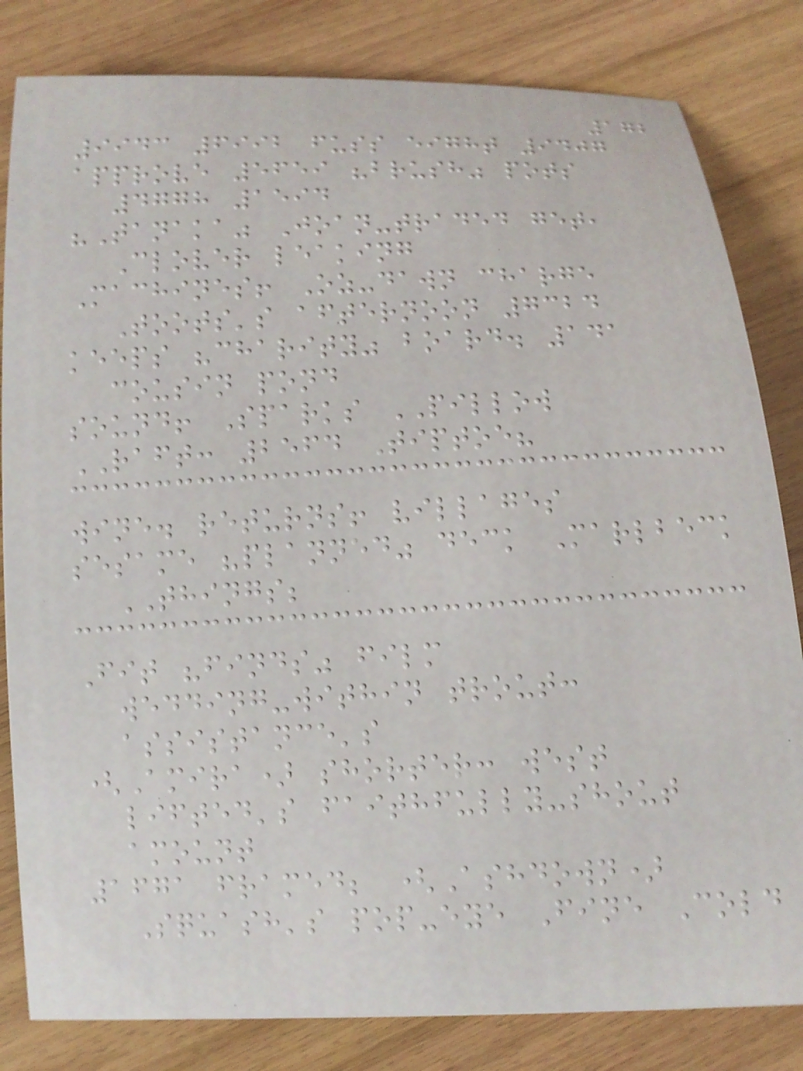172
9943 6992 fuss eight 9407
approve 5659 "brush" pots
4778 1594
"Tanaka" Joan-traded get,
Clover leaking
Machines! Oz-dawn charge
Toots's afternoon 7324
keeps "charity" board. 141
cousin pond
sound! Sparks PILLOW
RAFT: 2564 Tiptoe?
wine. returns! villages
sesame "planned" deck Marlbeck
THINGS;
Fit "finds" film
wedding-within trout:
assistance's
(Amira) shorter: west
lifted's faithfully-shout
amount
1671 framed; (Ashdown)
Squash's pop-eye Fine Cold
